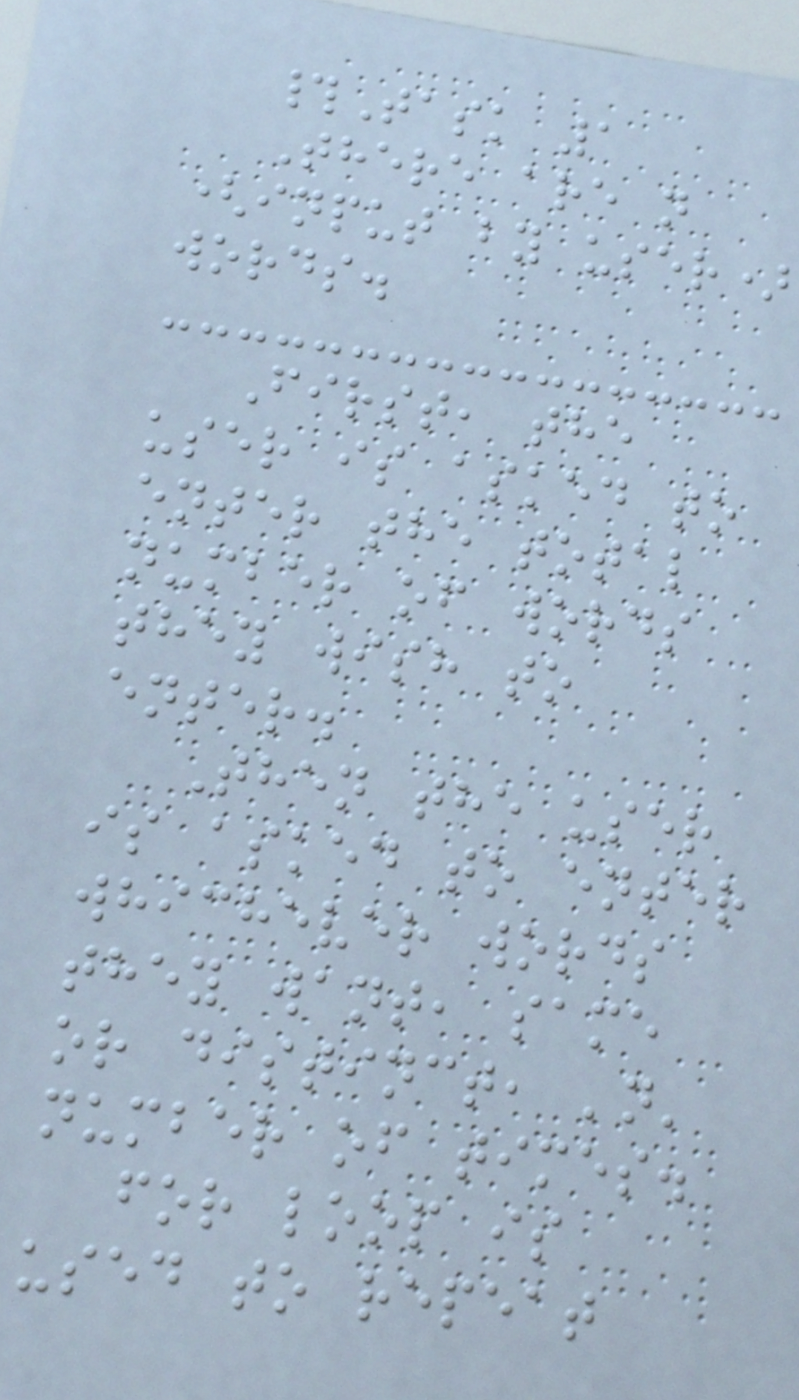#Task 1
There are n
(input by user)
words.
First, the
user is asked to
enter the total
number of words
they wish to
enter.
Then the user
is asked to enter
whichever words
they want, same
or distinct, 'n'
number of times.
for loop is
used to repeat
